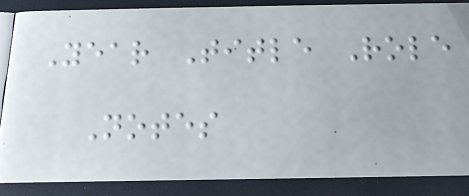Year Title Role
Notes
